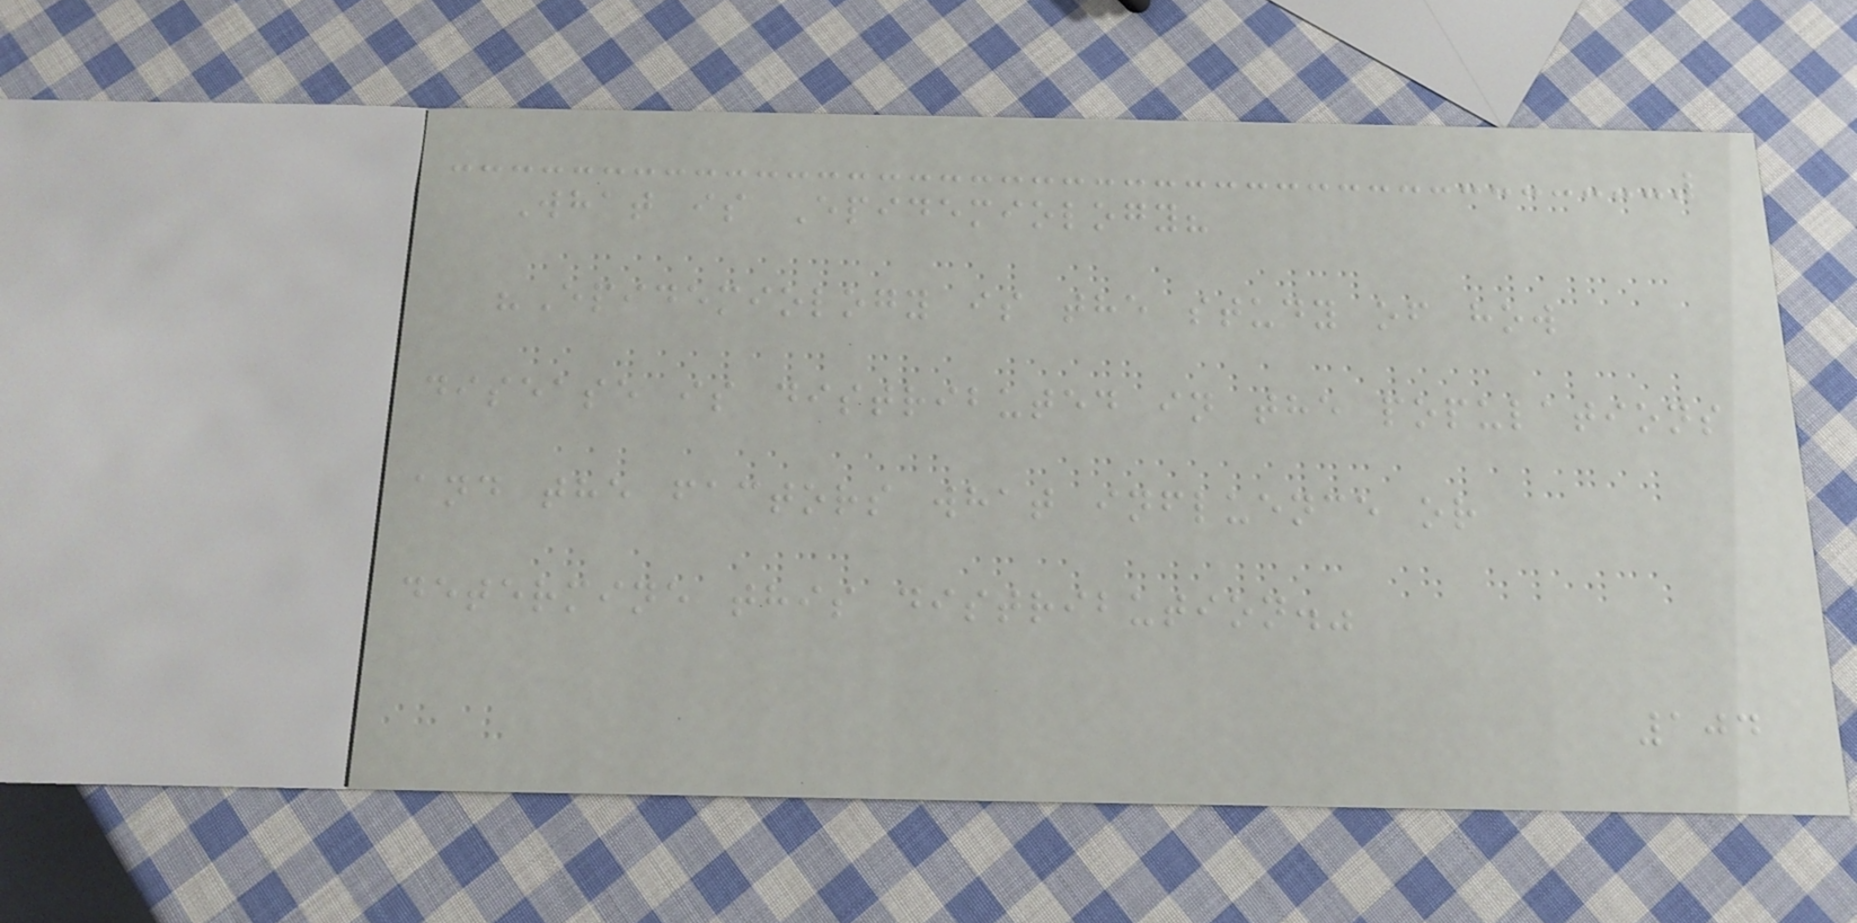What is Epidemiology?
"Epidemiology is the study of how
disease is distributed in the populations
and the factors what influence or
determine this distribution."
104
